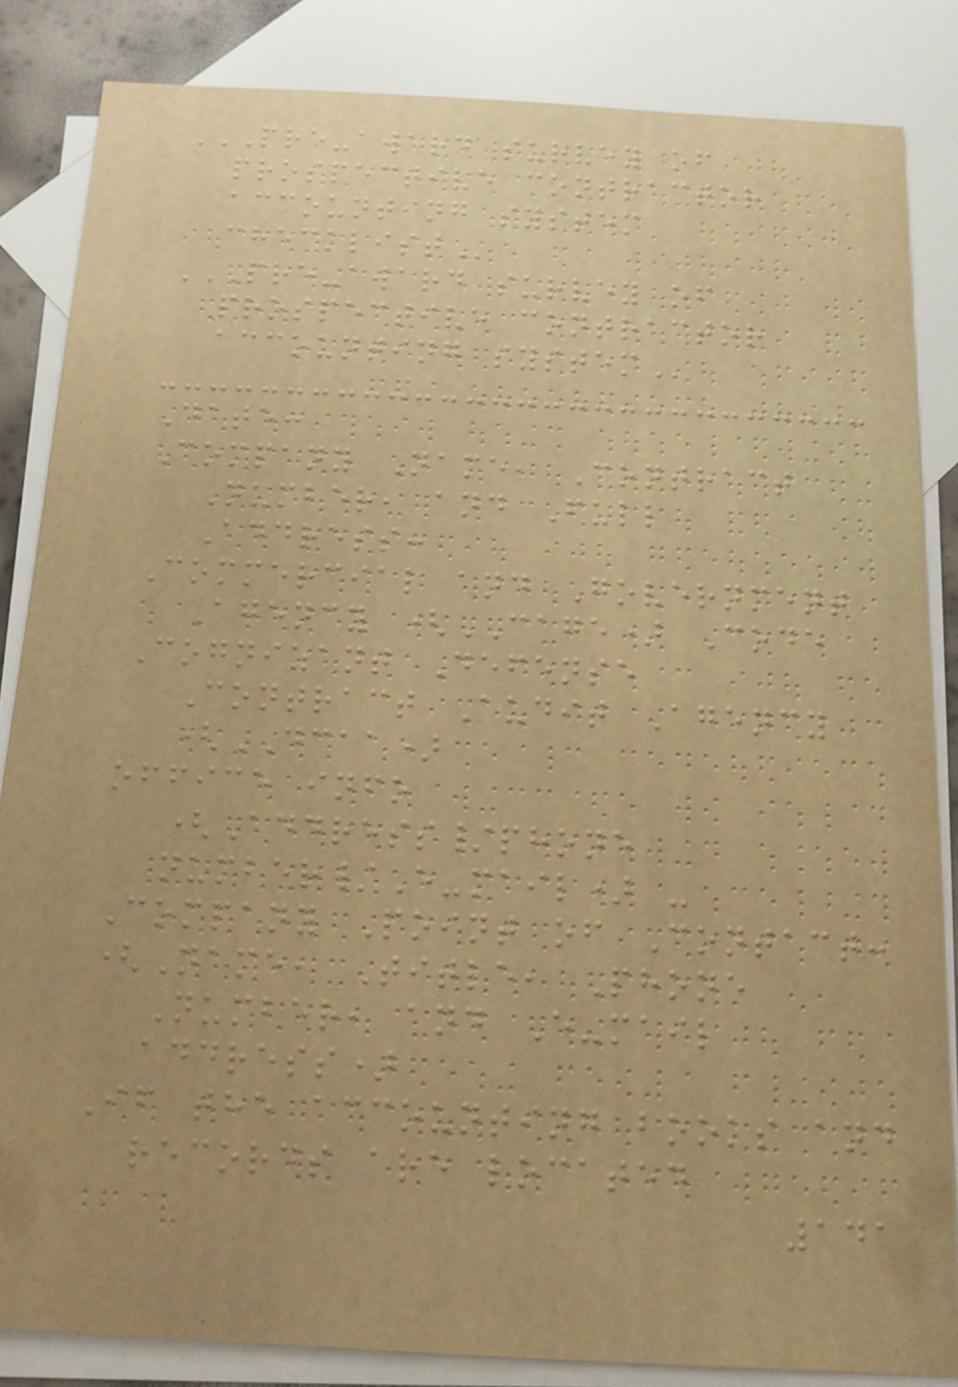PRE-AWARD SURVEY OF
PROSPECTIVE CONTRACTOR
ACCOUNTING SYSTEM
CHECKLIST
PRE-AWARD SURVEY OF
PROSPECTIVE CONTRACTOR
ACCOUNTING SYSTEM
Date:
Company Name, Contract
Number, and Full
Address:
Commercial and Government
Agency (CAGE) Code
Cognizant Defense
Contract Audit Agency
(DCAA)
office info
(Address/phone
number/E-mail) -
Company Point of Contact:
(Name, Title, Phone
Number, and E-mail
address)
If the accounting books and
records are located
141
